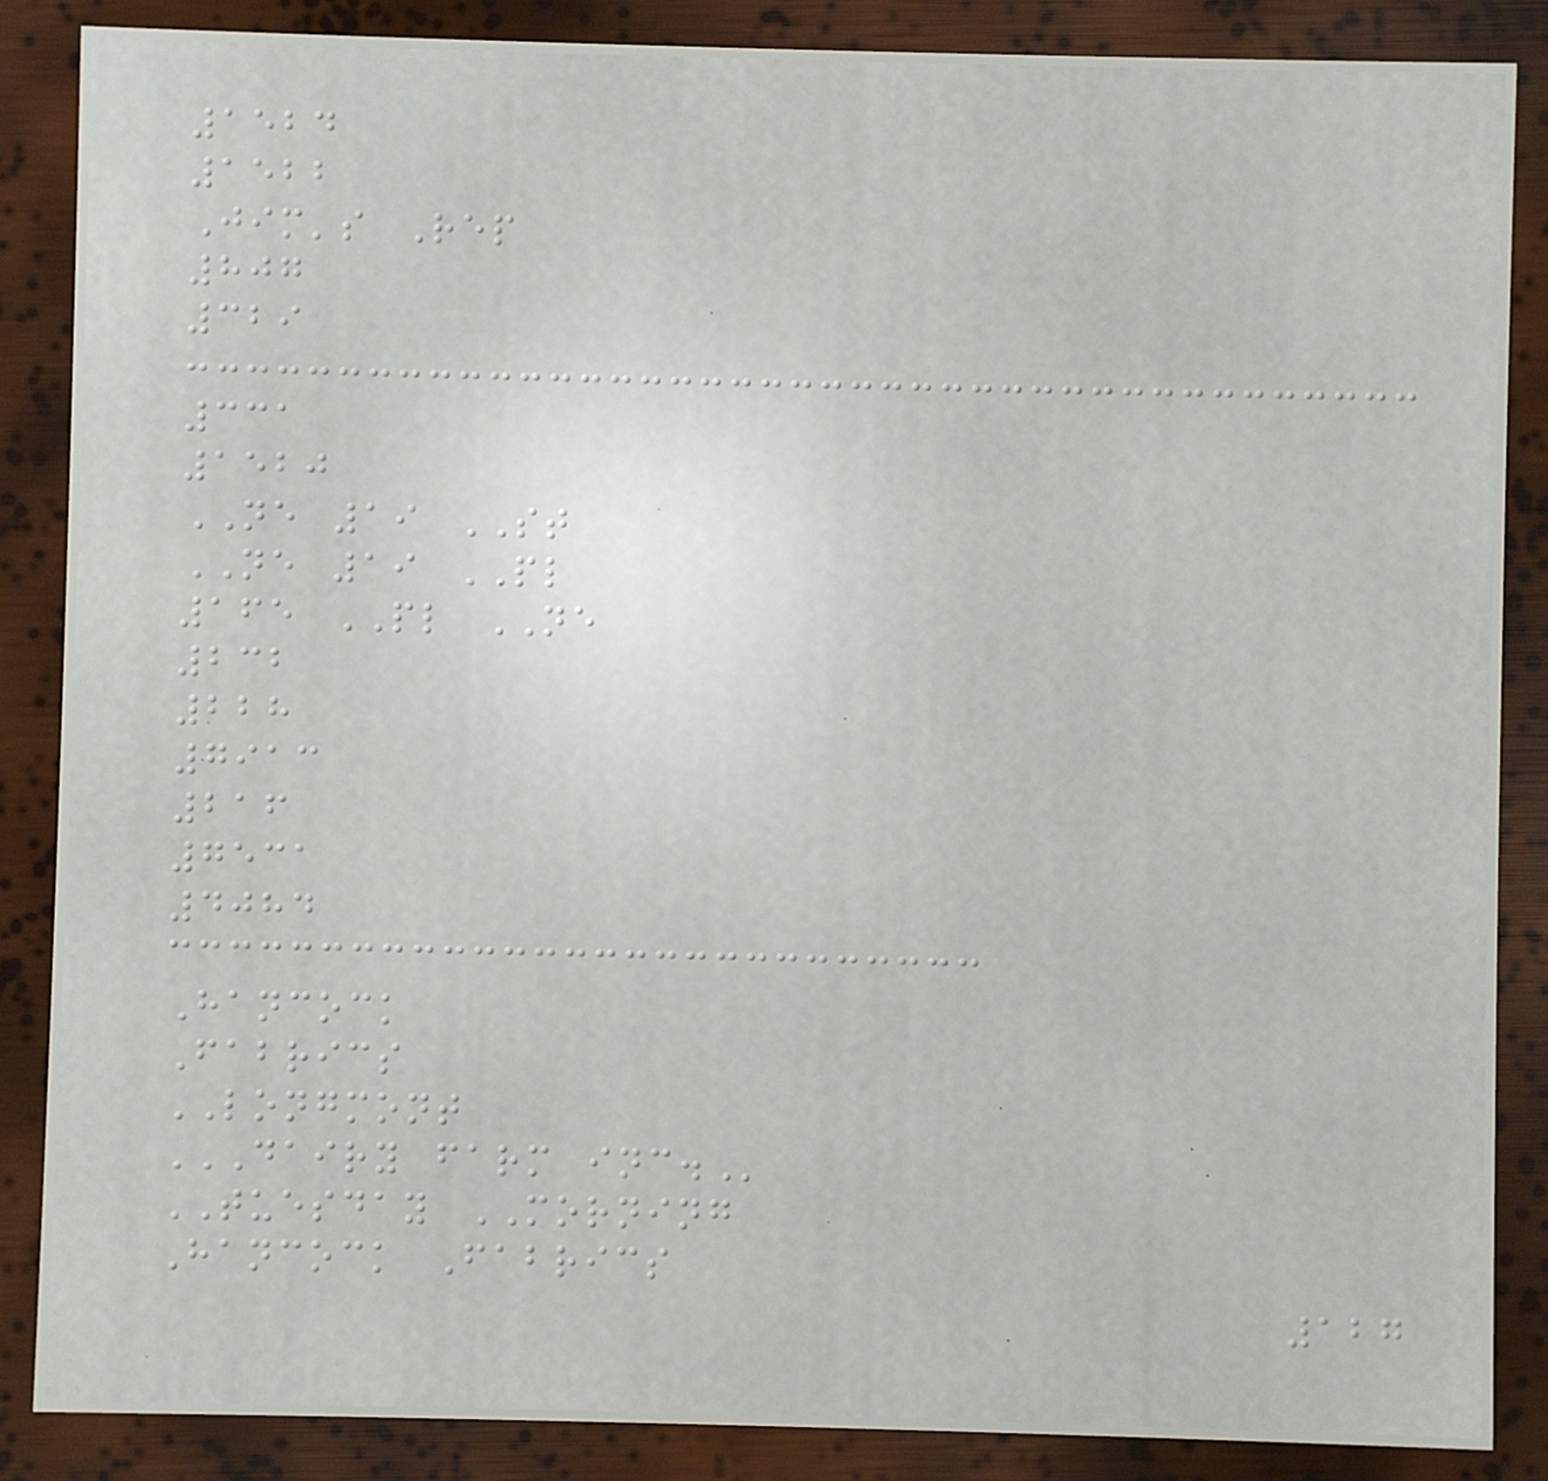1524
1522
Jim's Rep
807
329
331
1520
NE 19 ST
NE 19 PL
165 PL NE
232
228
7913
216
7531
4084
Hancock
Fabrics
LONGMONT
DAIRY FARM INC.
TUESDAY MORNING
Hancock Fabrics
127
